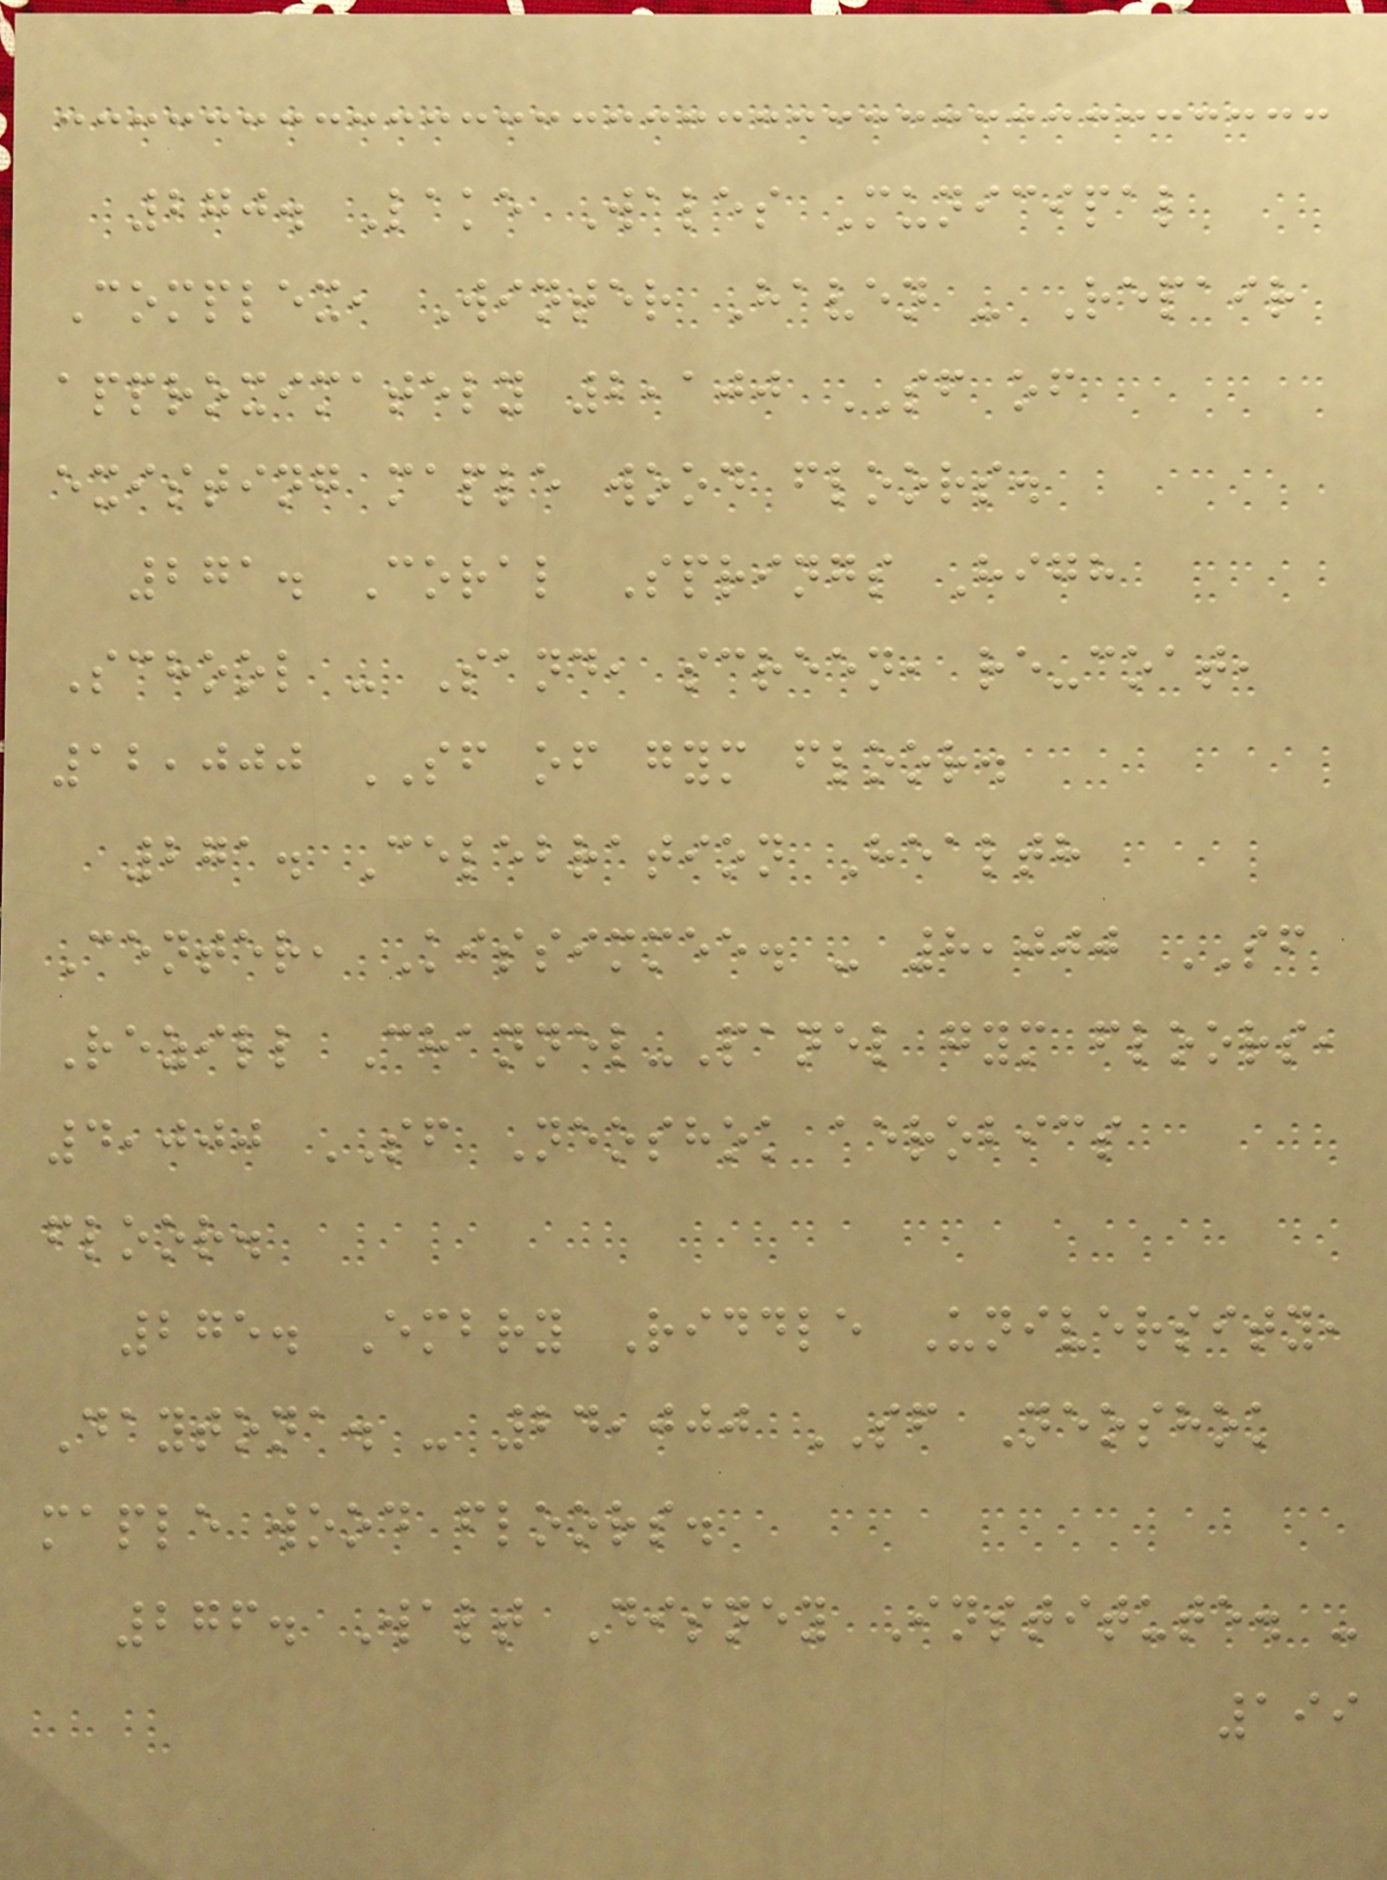270. Lake Wales Municipal
Complex, Winter Haven - Repair
approximately 2,100 SF of
existing maple wood floors.
271. Coral Springs High
School - Sand, screen, re-coat,
12,000 SF of gym floor.
271. Celebration Health
Center, Kissimmee. - 8,000 SF
Rezill Channel-Panel gym floors,
4,000 SF Neoshok aerobics
floor.
275. Embry Riddle University,
Daytona. - 24,000 SF Neoshok
maple wood floors.
276. Walt Disney Institute. -
199
